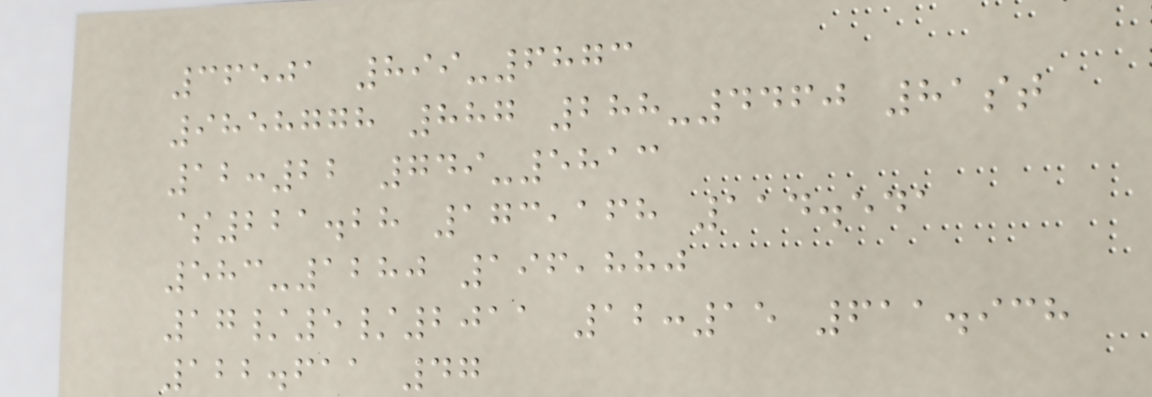36501 899-6873
9858778 887 288-4460 81st
12:22 749-5813
$221.28 173,168 114.541
583-1280 196,880
17/5/2011 12:15 611.938
122.611 47
